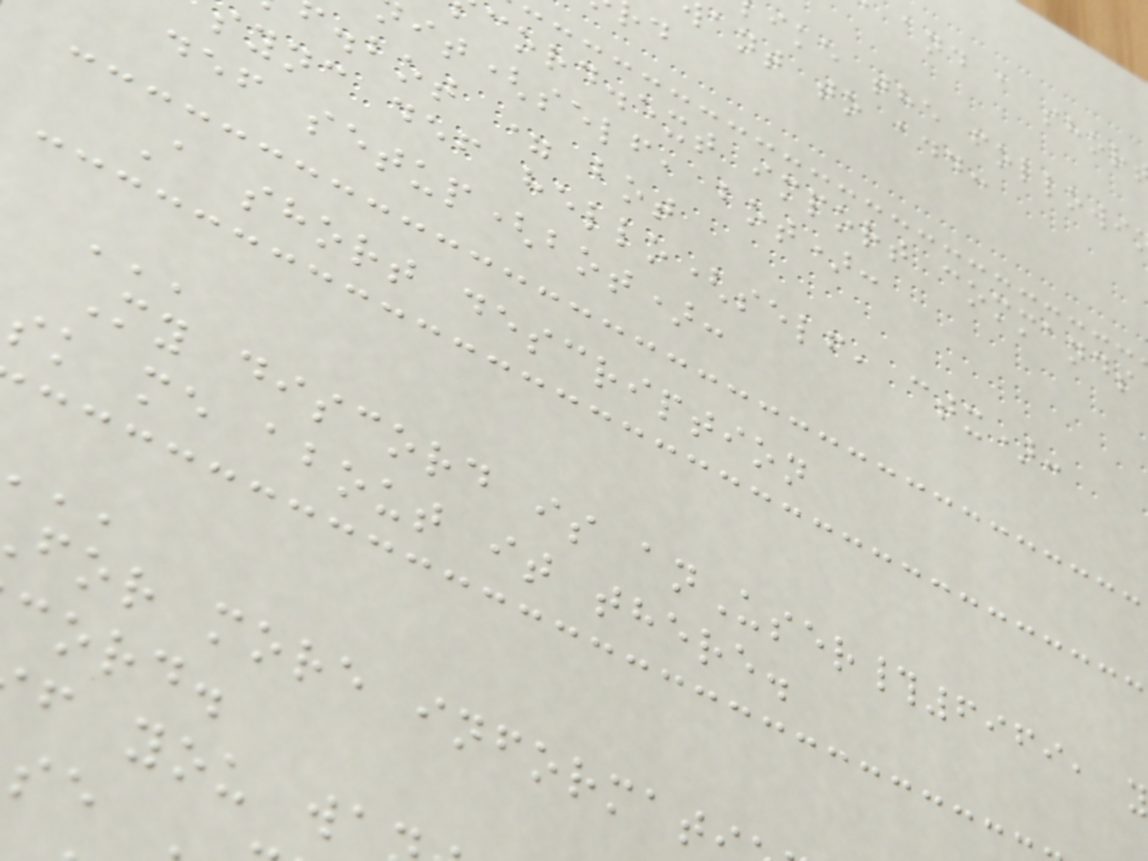and a shor
ike the followi
ant to add:
cord.ext import commands
it(self, bot):
.bot = bot
sync def hello(self, ctx):
def setup(bot):
A short description
'''
My discord is anUser#6969, y
sk me about it there.
'''
for more informat
cord.
